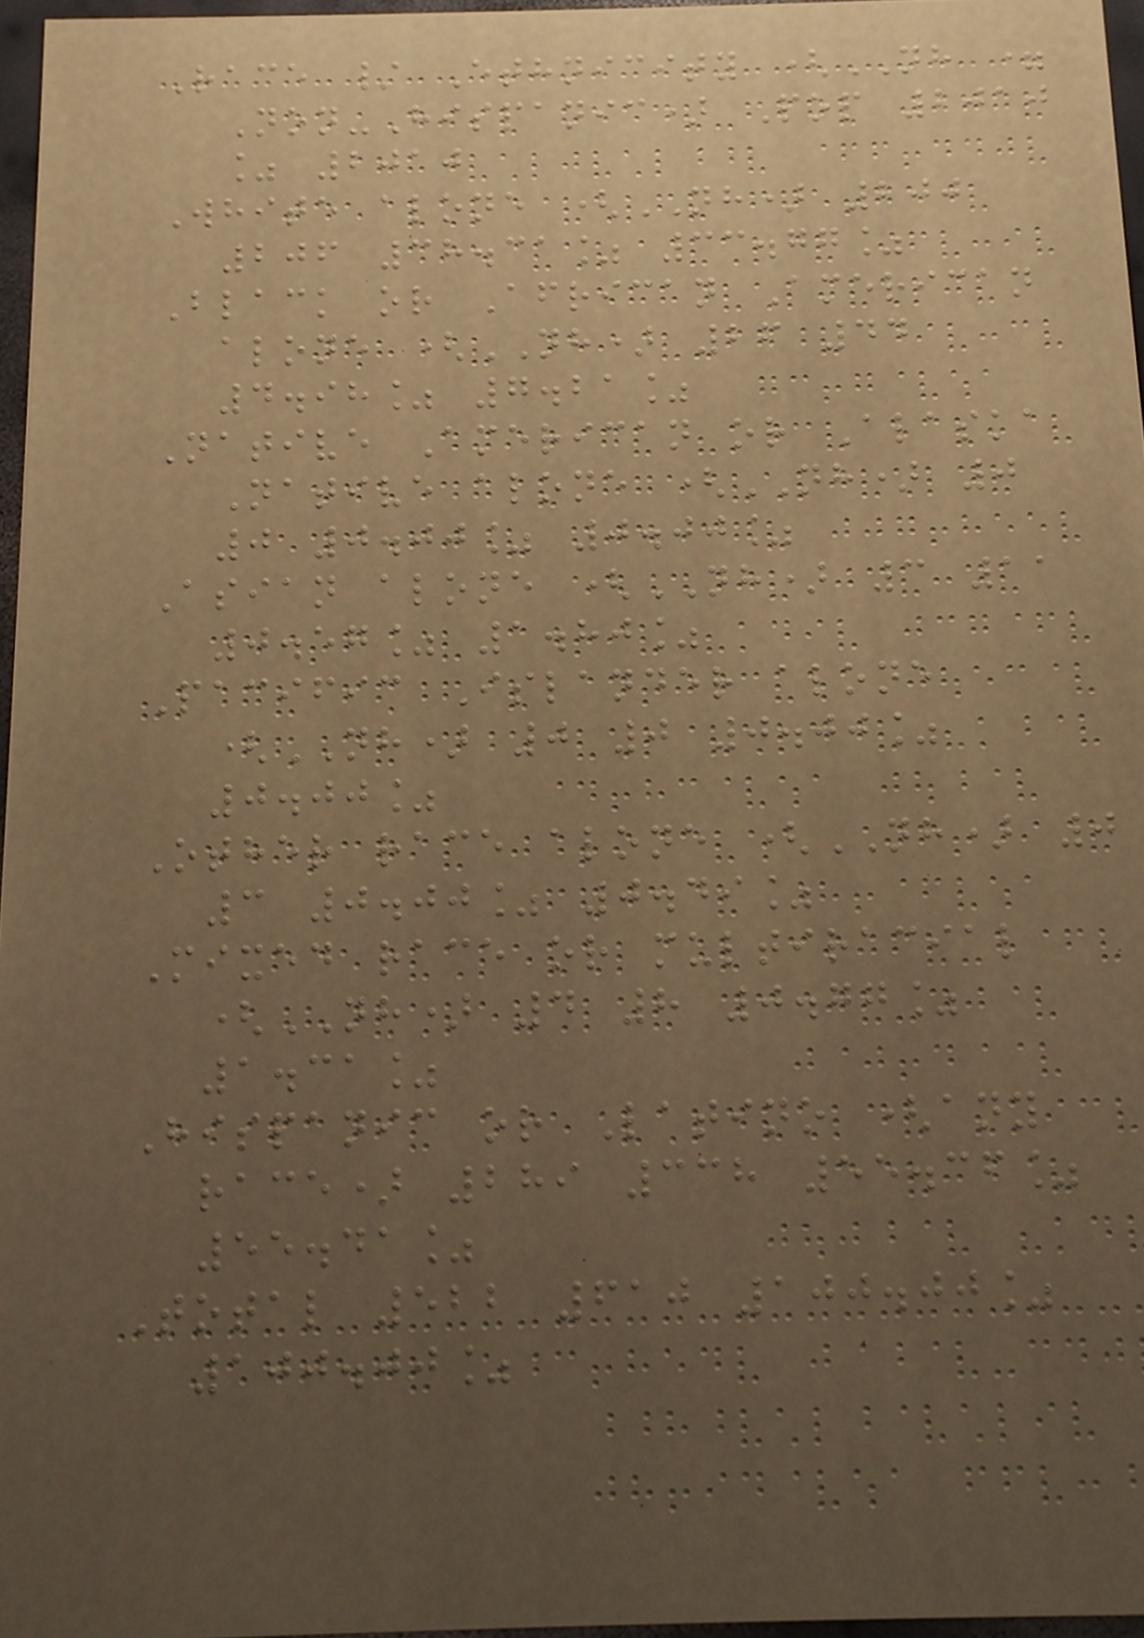Race / Ethnicity (NH =
Non-Hispanic) Pop 2010
% 2010
White alone (NH) 200
206 38.31% 33.77%
Black or African American
alone (NH) 26 44
4.98% 7.21%
Native American or Alaska
Native alone (NH) 0
0 0.00% 0.00%
Asian alone (NH) 3 11
0.57% 1.80%
Pacific Islander alone
(NH) 0 0 0.00%
0.00%
Other race alone (NH) 0
3 0.00% 0.49%
Mixed race or multiracial
(NH) 4 8 0.77%
1.31%
Hispanic or Latino (any
race) 289 338 55.36%
55.41%
Total 522 610 100.00%
100.00%
